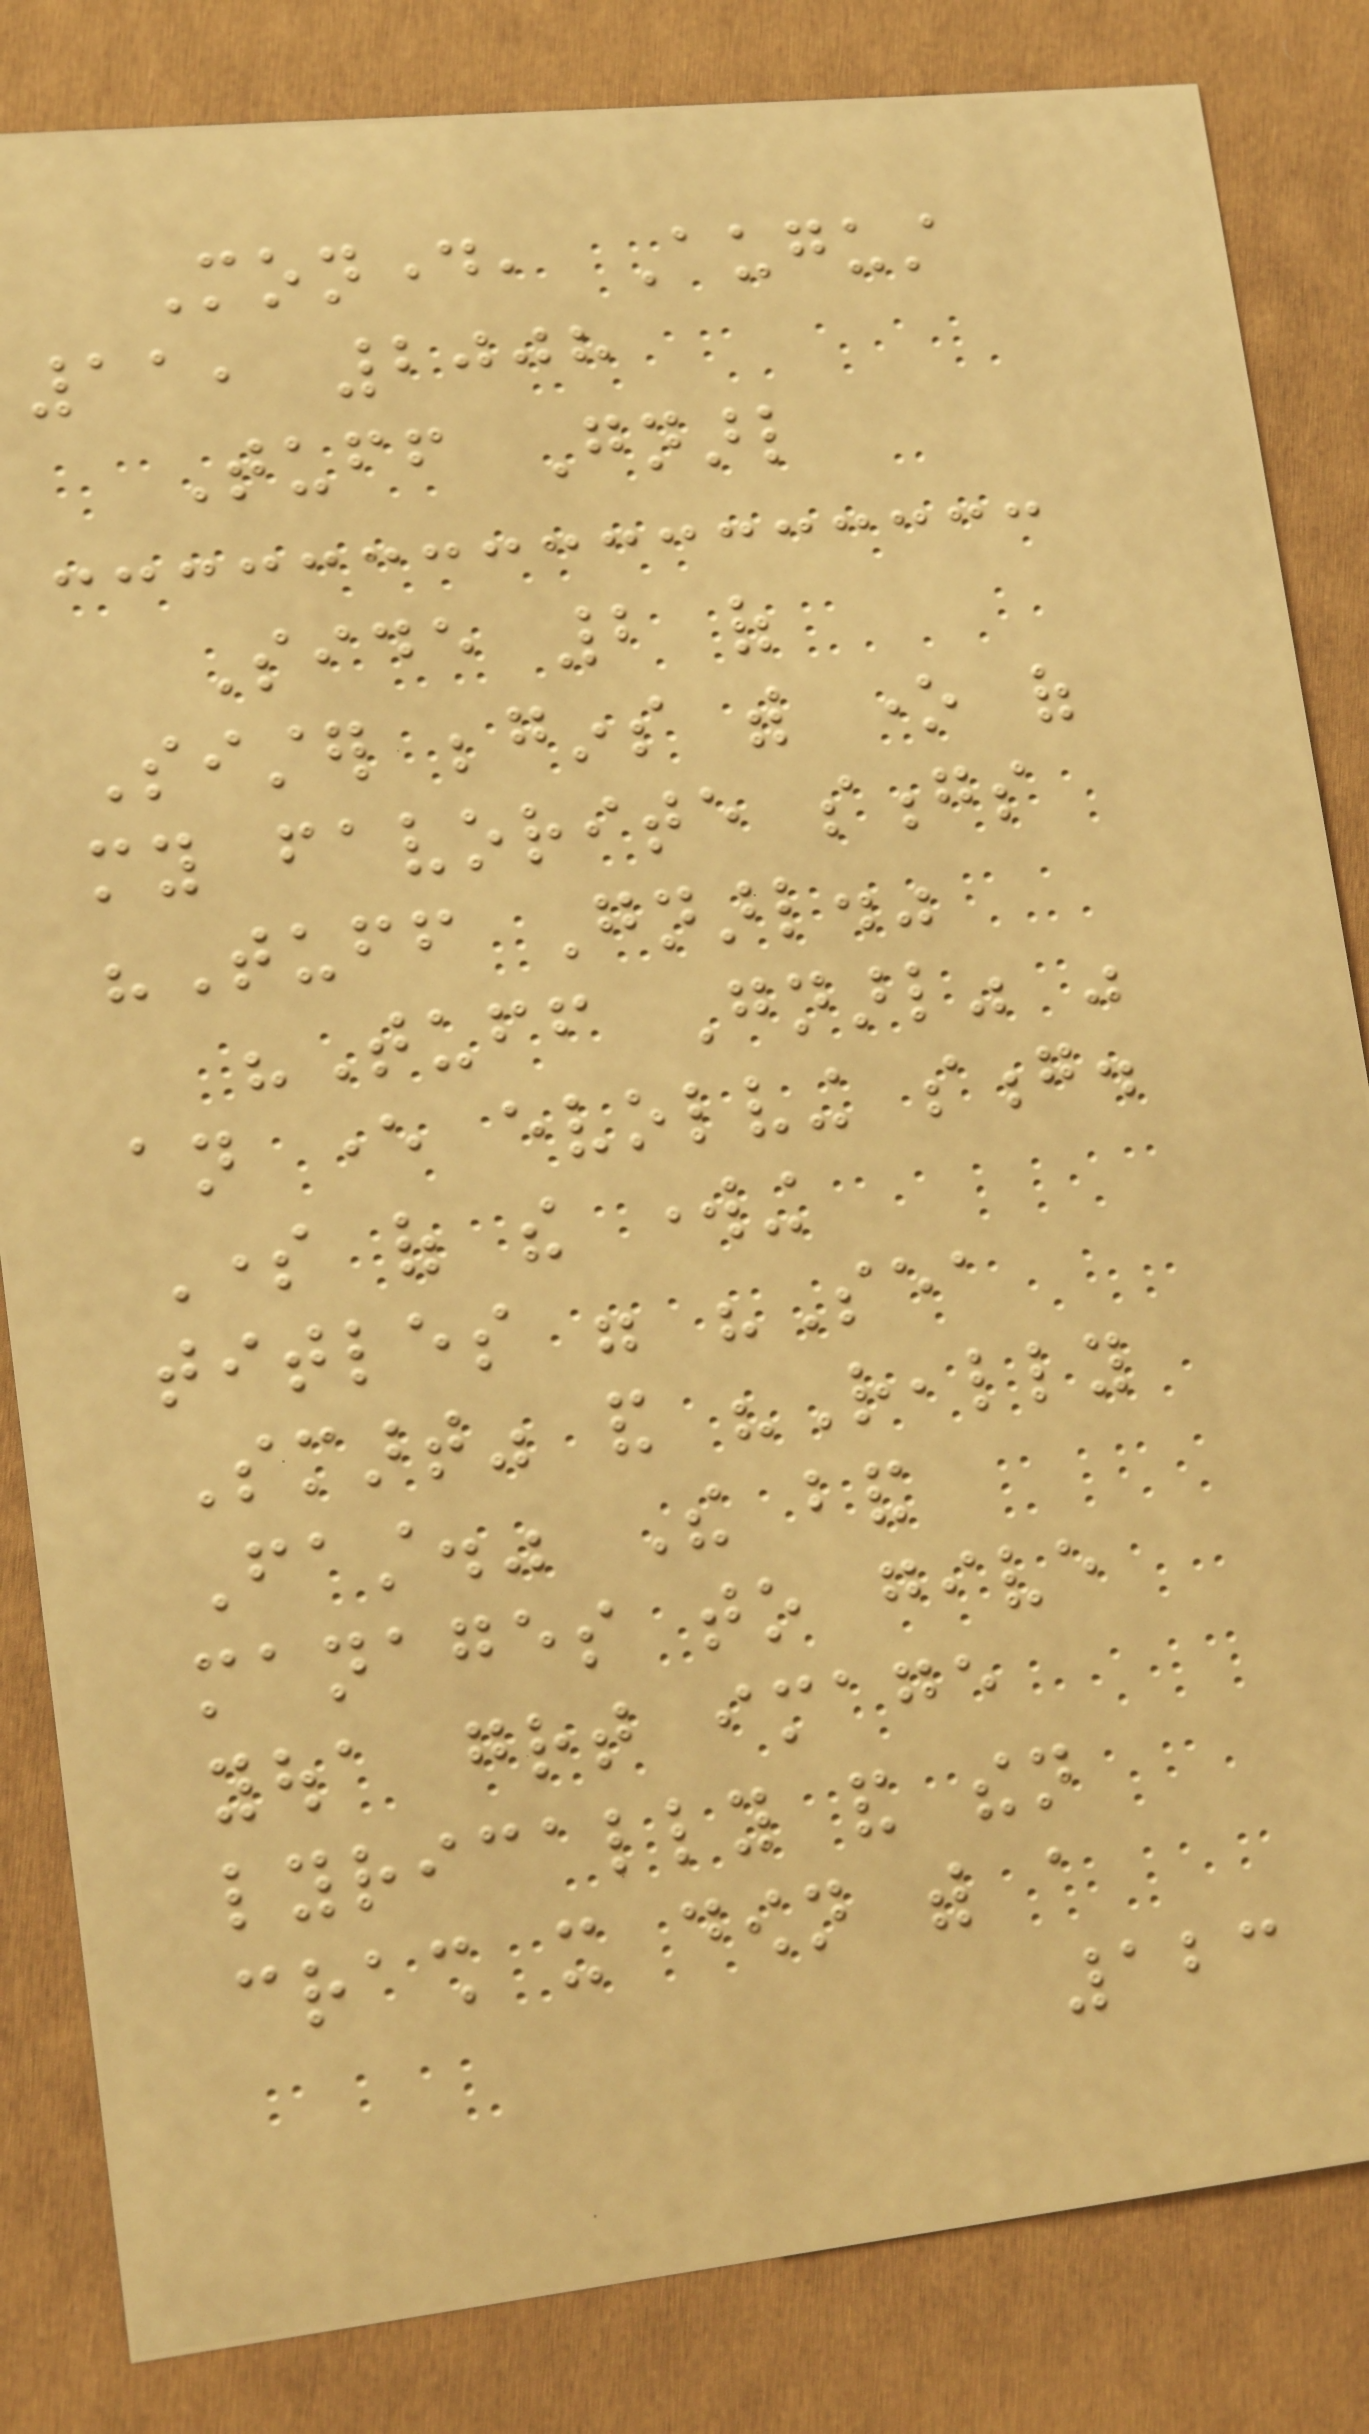Monday, August
11, 2008
Tuff Gnarl
Side 2 of
Sister begins with one of
my favorite songs
"Tuff Gnarl."
"Tuff Gnarl" was
an ever evolving song.
Some of the working
titles were "Sea
Smart" and "Really
Fast." The band
manages to give
youa great image
lyrically and then
crash it down with a
123
